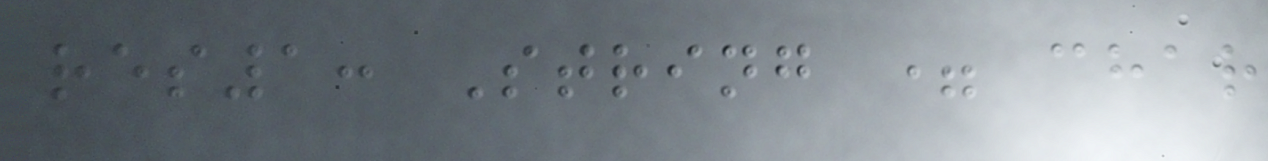res1: String = char
